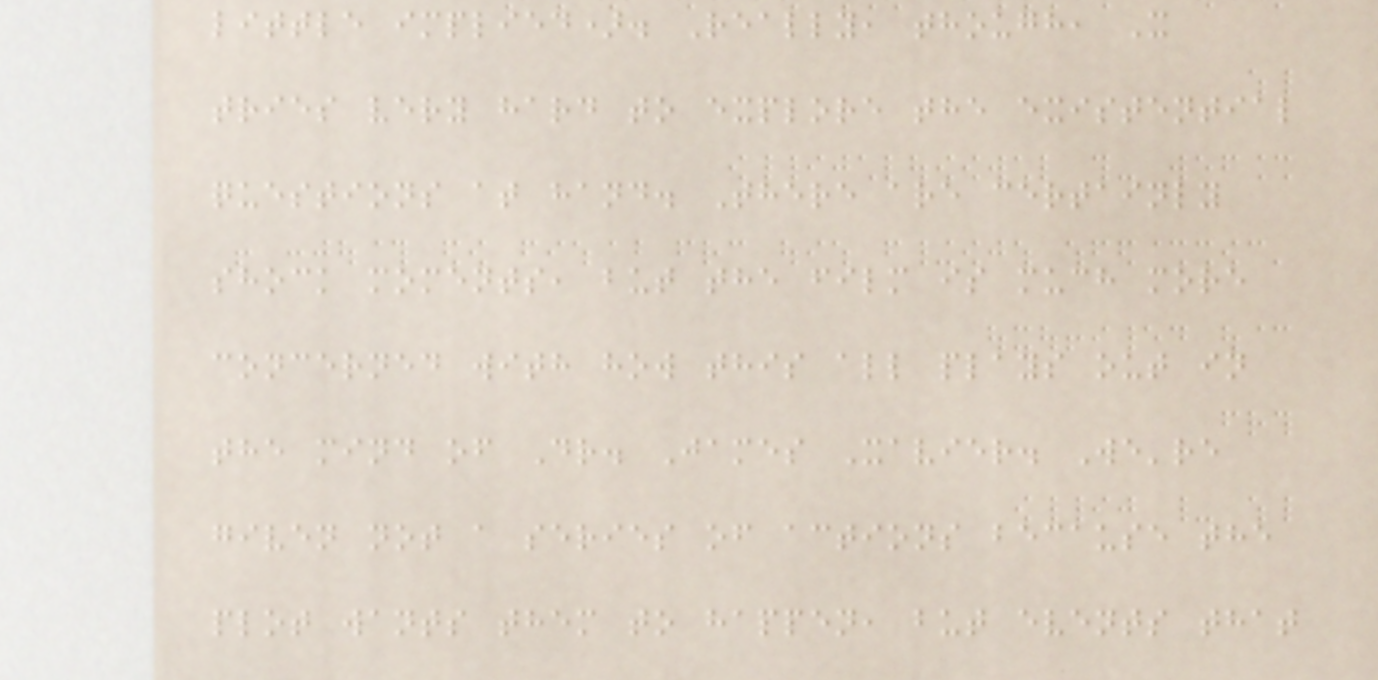little implied). Really, though, X
tries very hard to explore the existential
questions at hand. There are certainly
shock moments, but the film is much more
concerned with how this all plays out in
the mind of Dr. James Xavier. We're
given not a series of actions because the
plot wants them to happen, but events that
